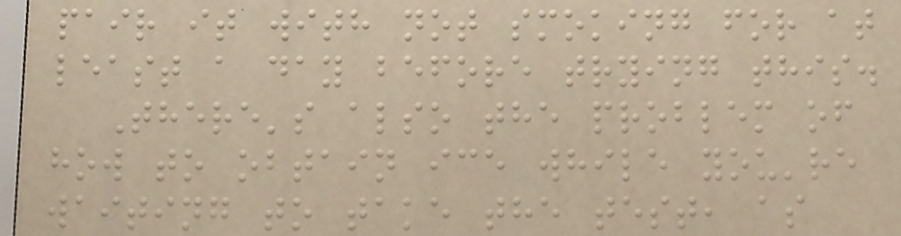pair it with not smoking for at
least a day before trying this.
There's also the problem of
how to obtain ice while you're
waiting to take the test, as
